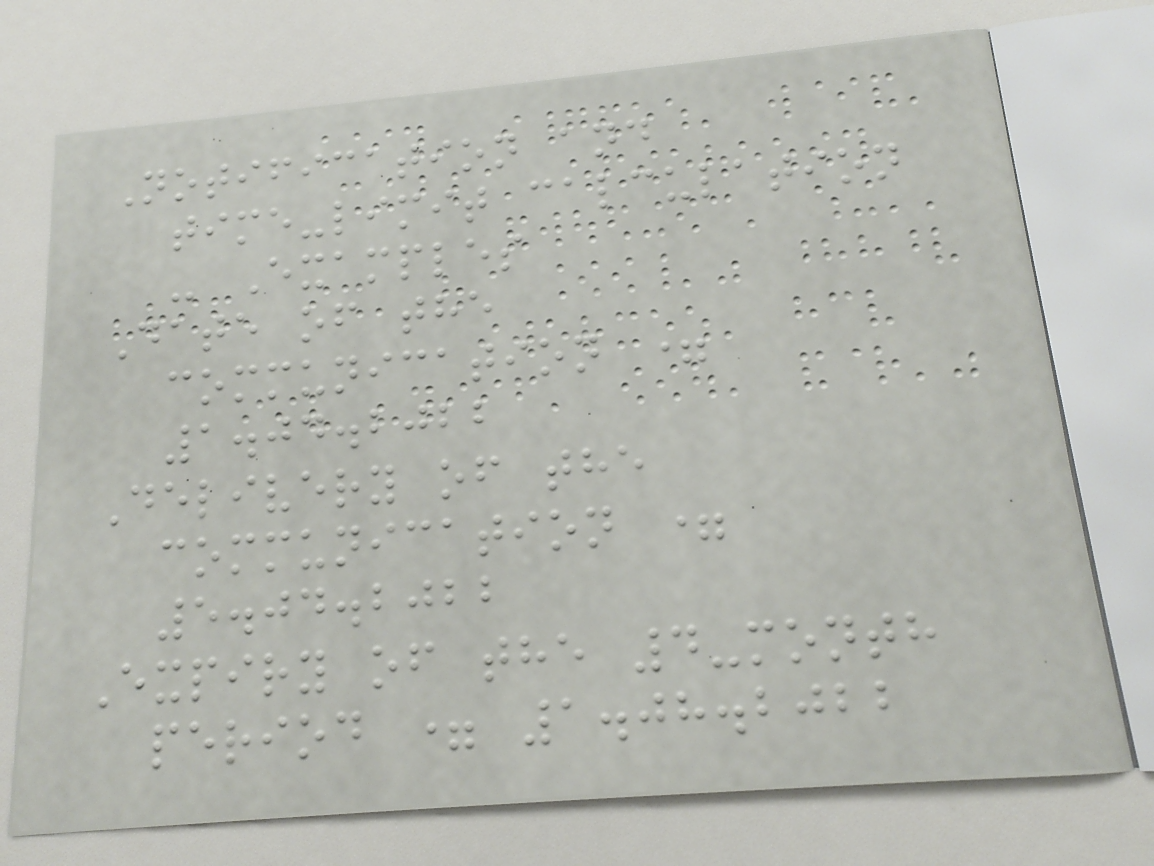Notification and
time-limit calculation
- Examples
Date of the
communication =
1.04.2022
Delivery of the
communication =
5.04.2022
Expiry of the 4-month
period = 1.08.2022
